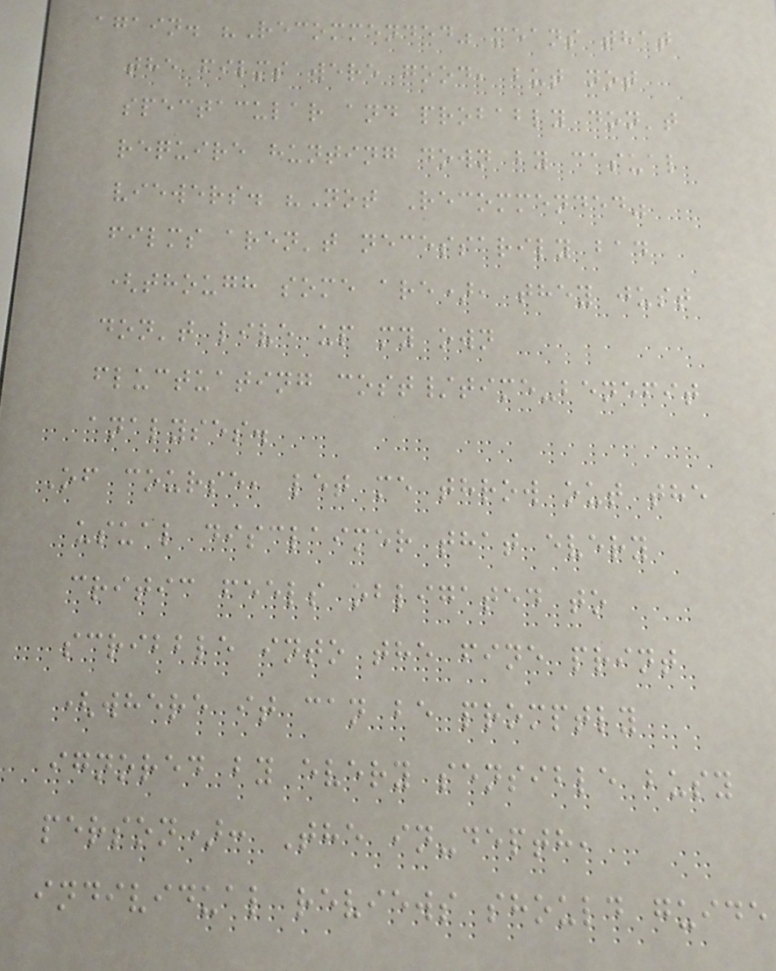again. "Recommended" means that
the films were good, but not
spectacular and probably don't
require hunting down by casual
viewers. "Not Recommended"
films aren't necessarily bad
(though some are), they just
don't live up my own
fluctuating cost/time-benefit
analyses.
Of course, let me throw out the
usual disclaimer that every
critic feels obligated to
scribble into the fine print
(where it can be promptly
ignored by every sensible busy
person): The in-depth,
individual reviews should guide
